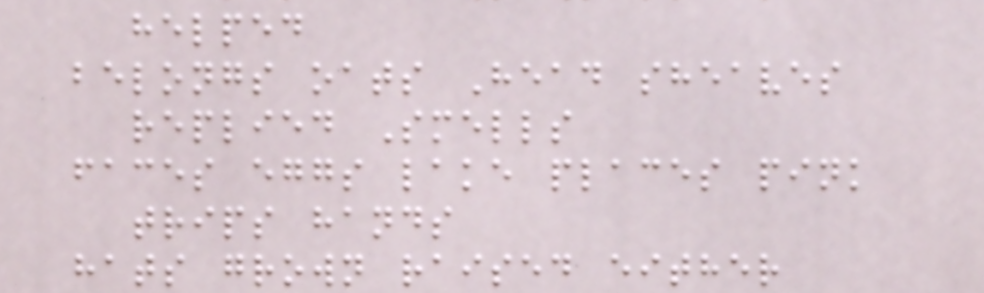helped
belongs oats Head sheaves
replied Smells
faces eggs lake places pink
trips hands
hats grown raised either
